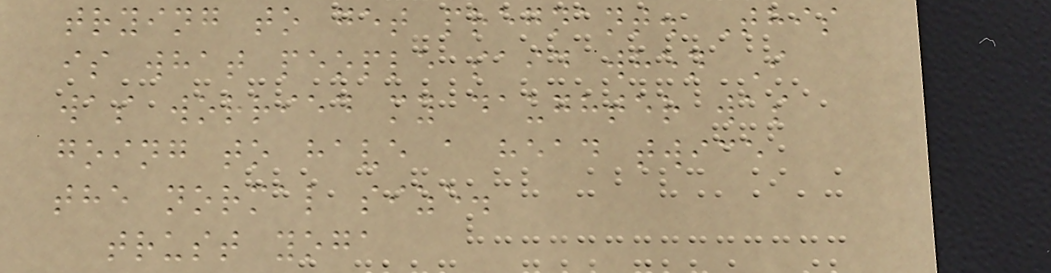trying to get pregnant. This
is what people said when I
was worried my daughter was
going to have a head twice
the normal size.
trust yoga
